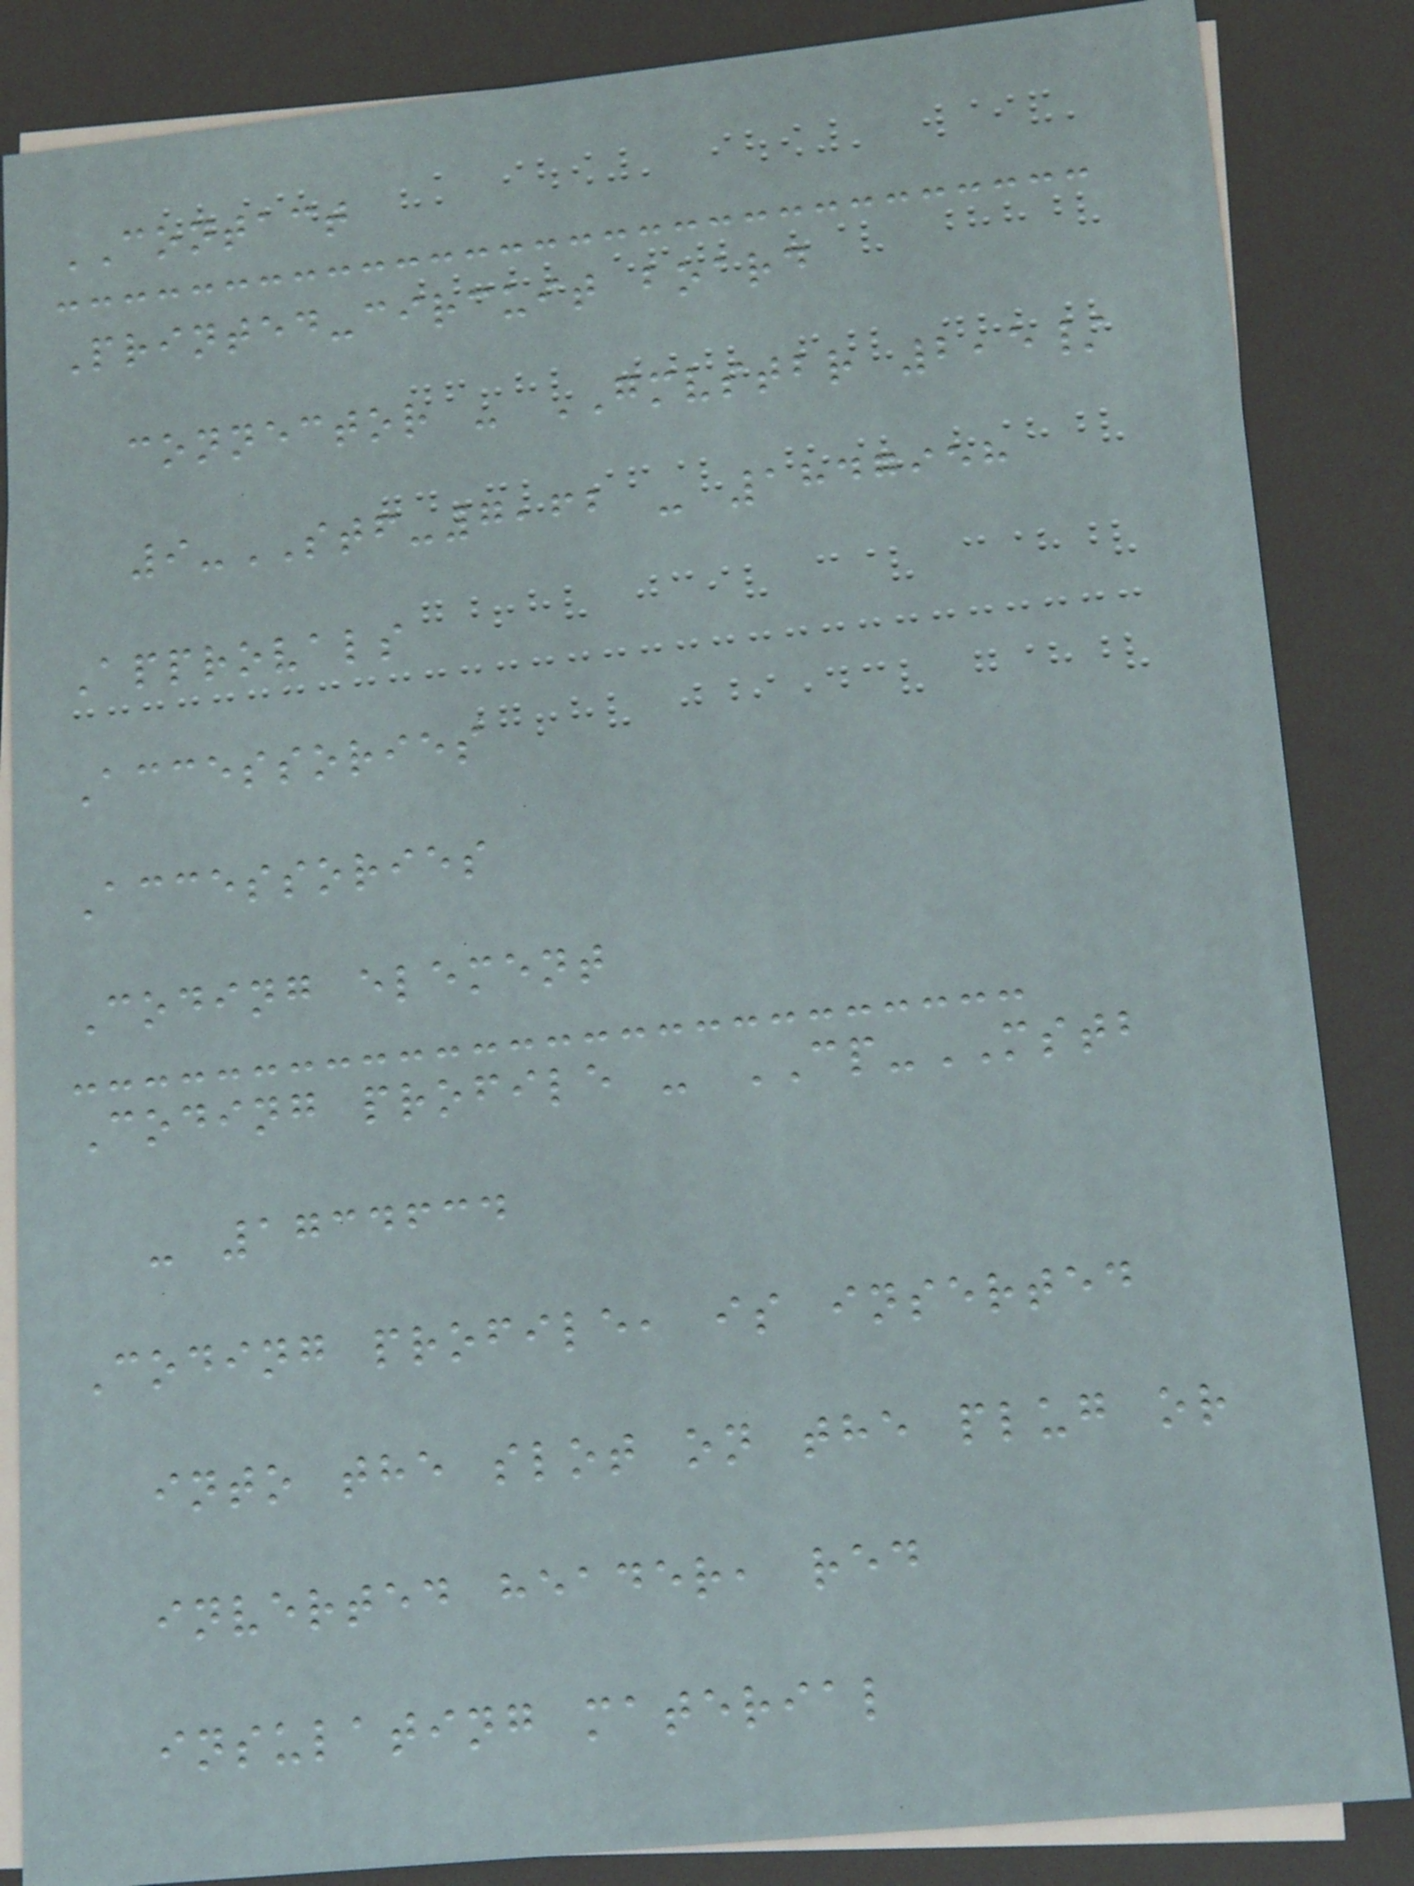CONTACT
Printed-circuit board
connector - GMVSTBR 2,5/
9-STF-7,62 - 1847958
Approvals
Accessories
Accessories
Coding element
Coding profile - CP-MSTB
- 1734634
Coding profile, is inserted
into the slot on the plug or
inverted header, red
insulating material
